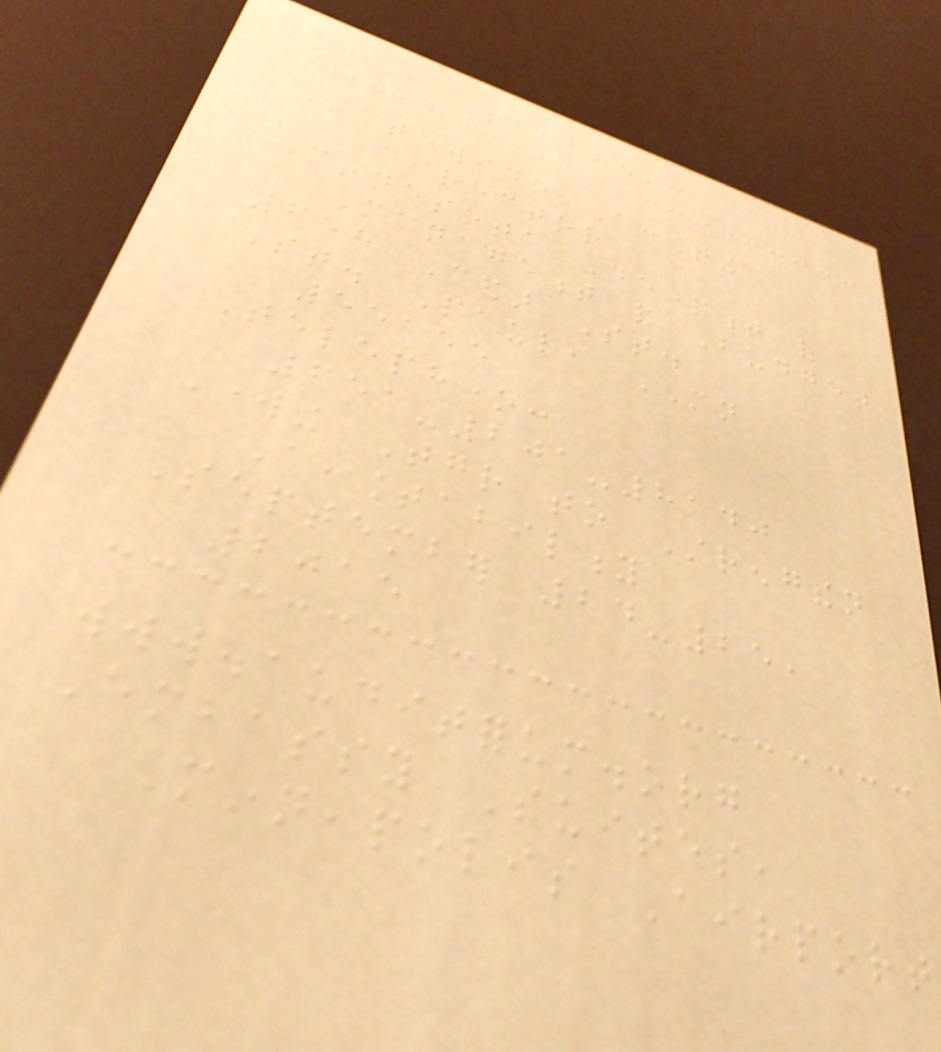Barb Ruckheim
Statewide Accounting
Director
Minnesota Department of
Management and Budget
658 Cedar St.
St. Paul, MN
55155
Telephone:
651-201-8140
Working Together to Strengthen
Accountability
September 24-25,
2015
www.auditforum.org
Embassy Suites,
Minneapolis Airport
